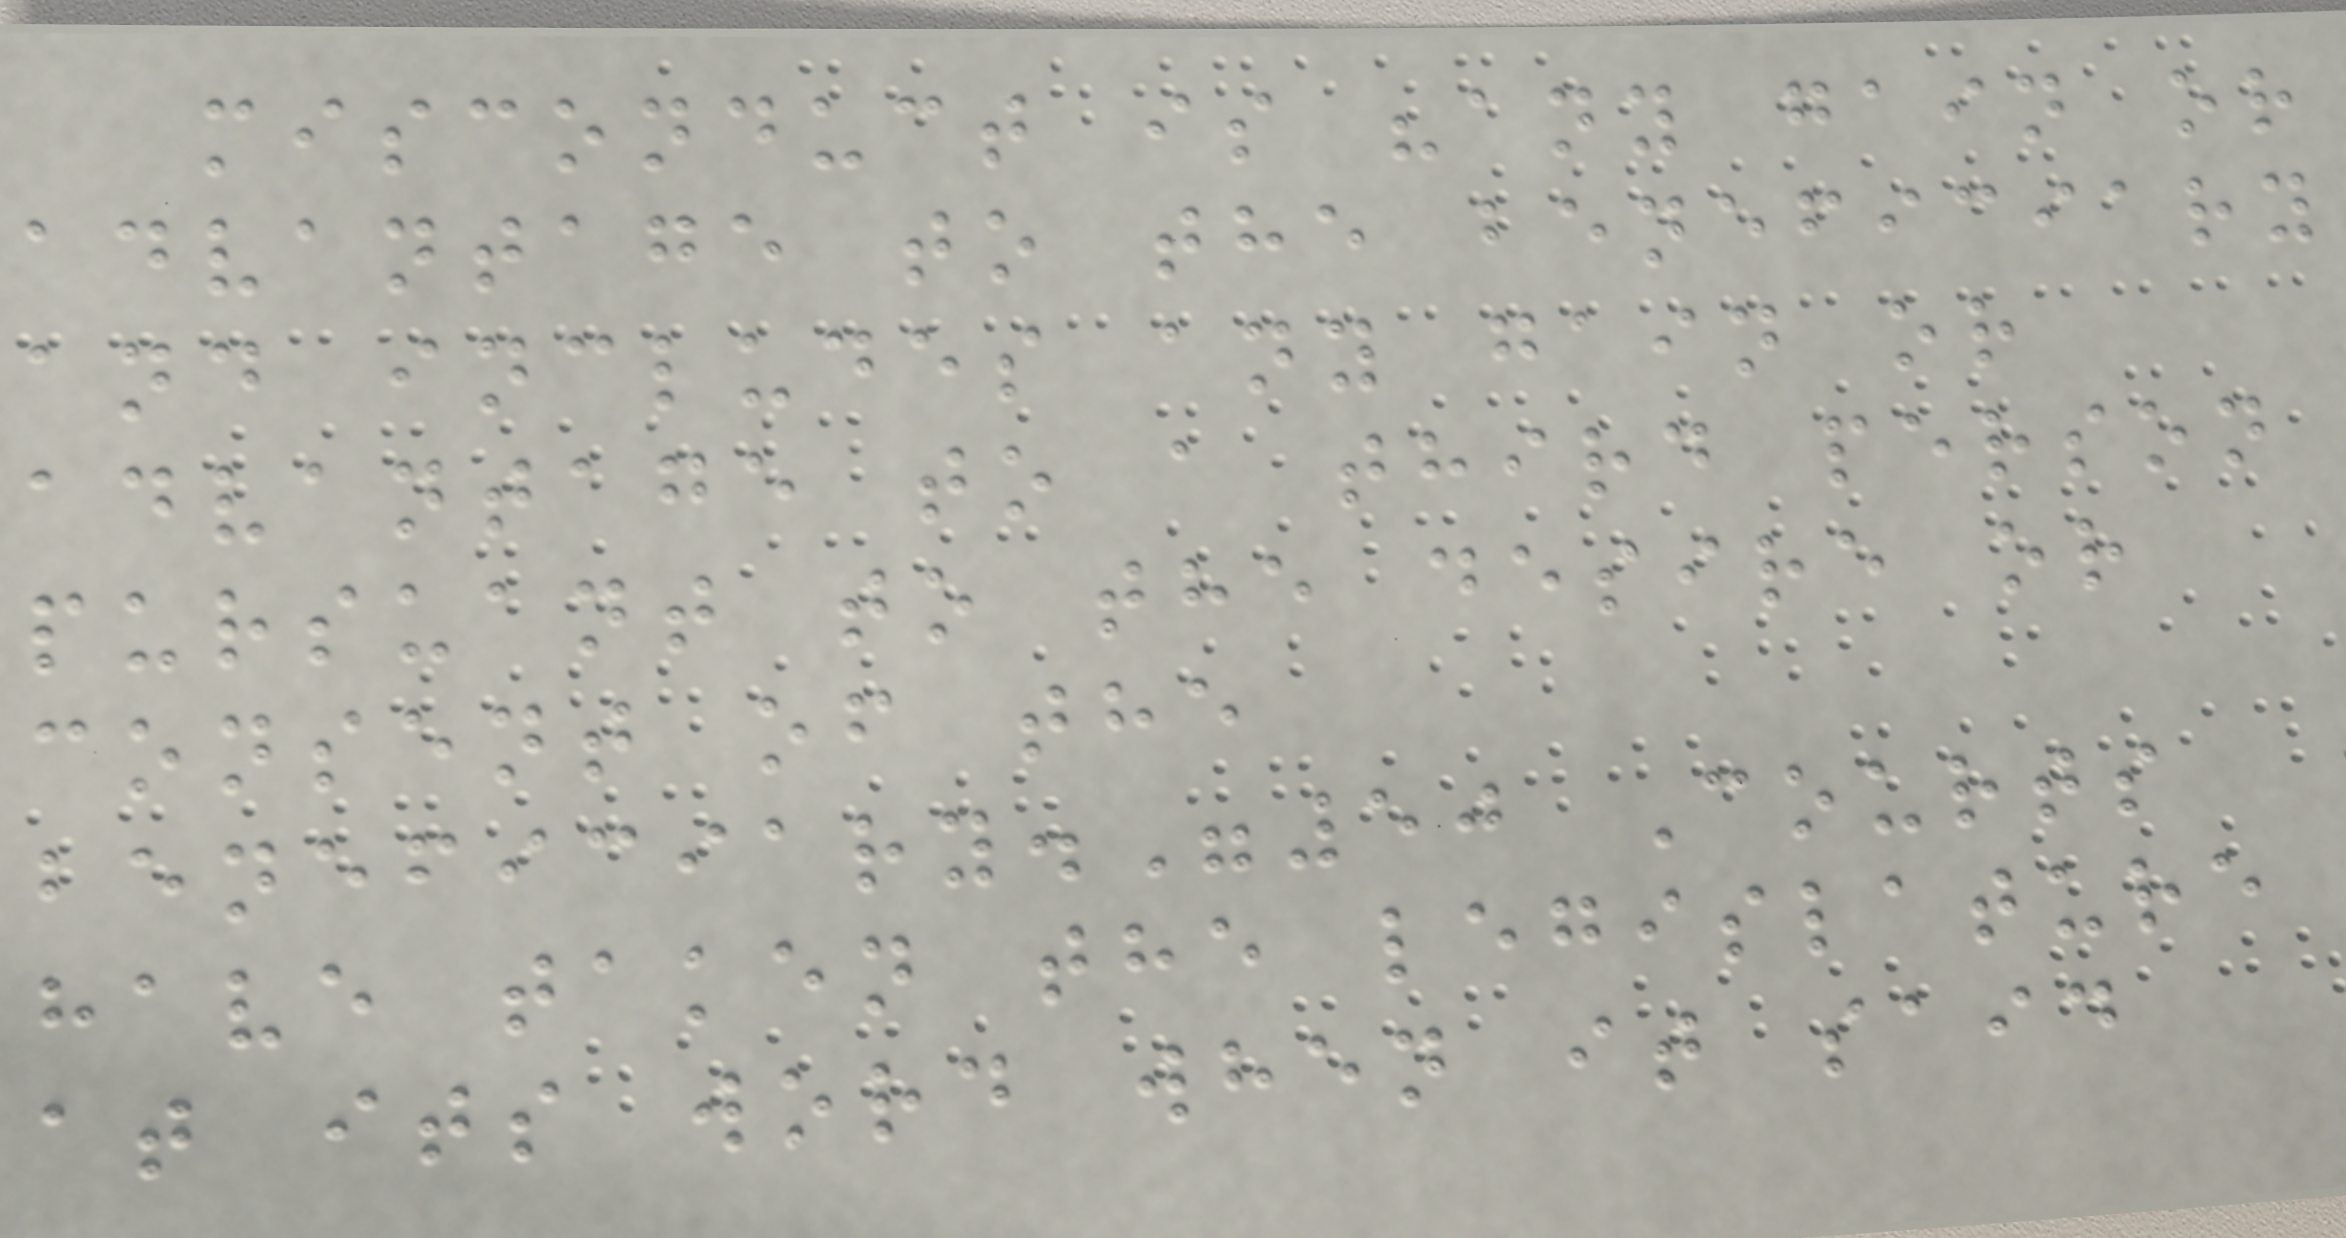misconduct is "any gain or
advantage to the beneficiary
and includes any gain or
advantage to a third person
pursuant to the desire or
consent of the
beneficiary."50 Courts
have taken the legislature
at its word when it said
